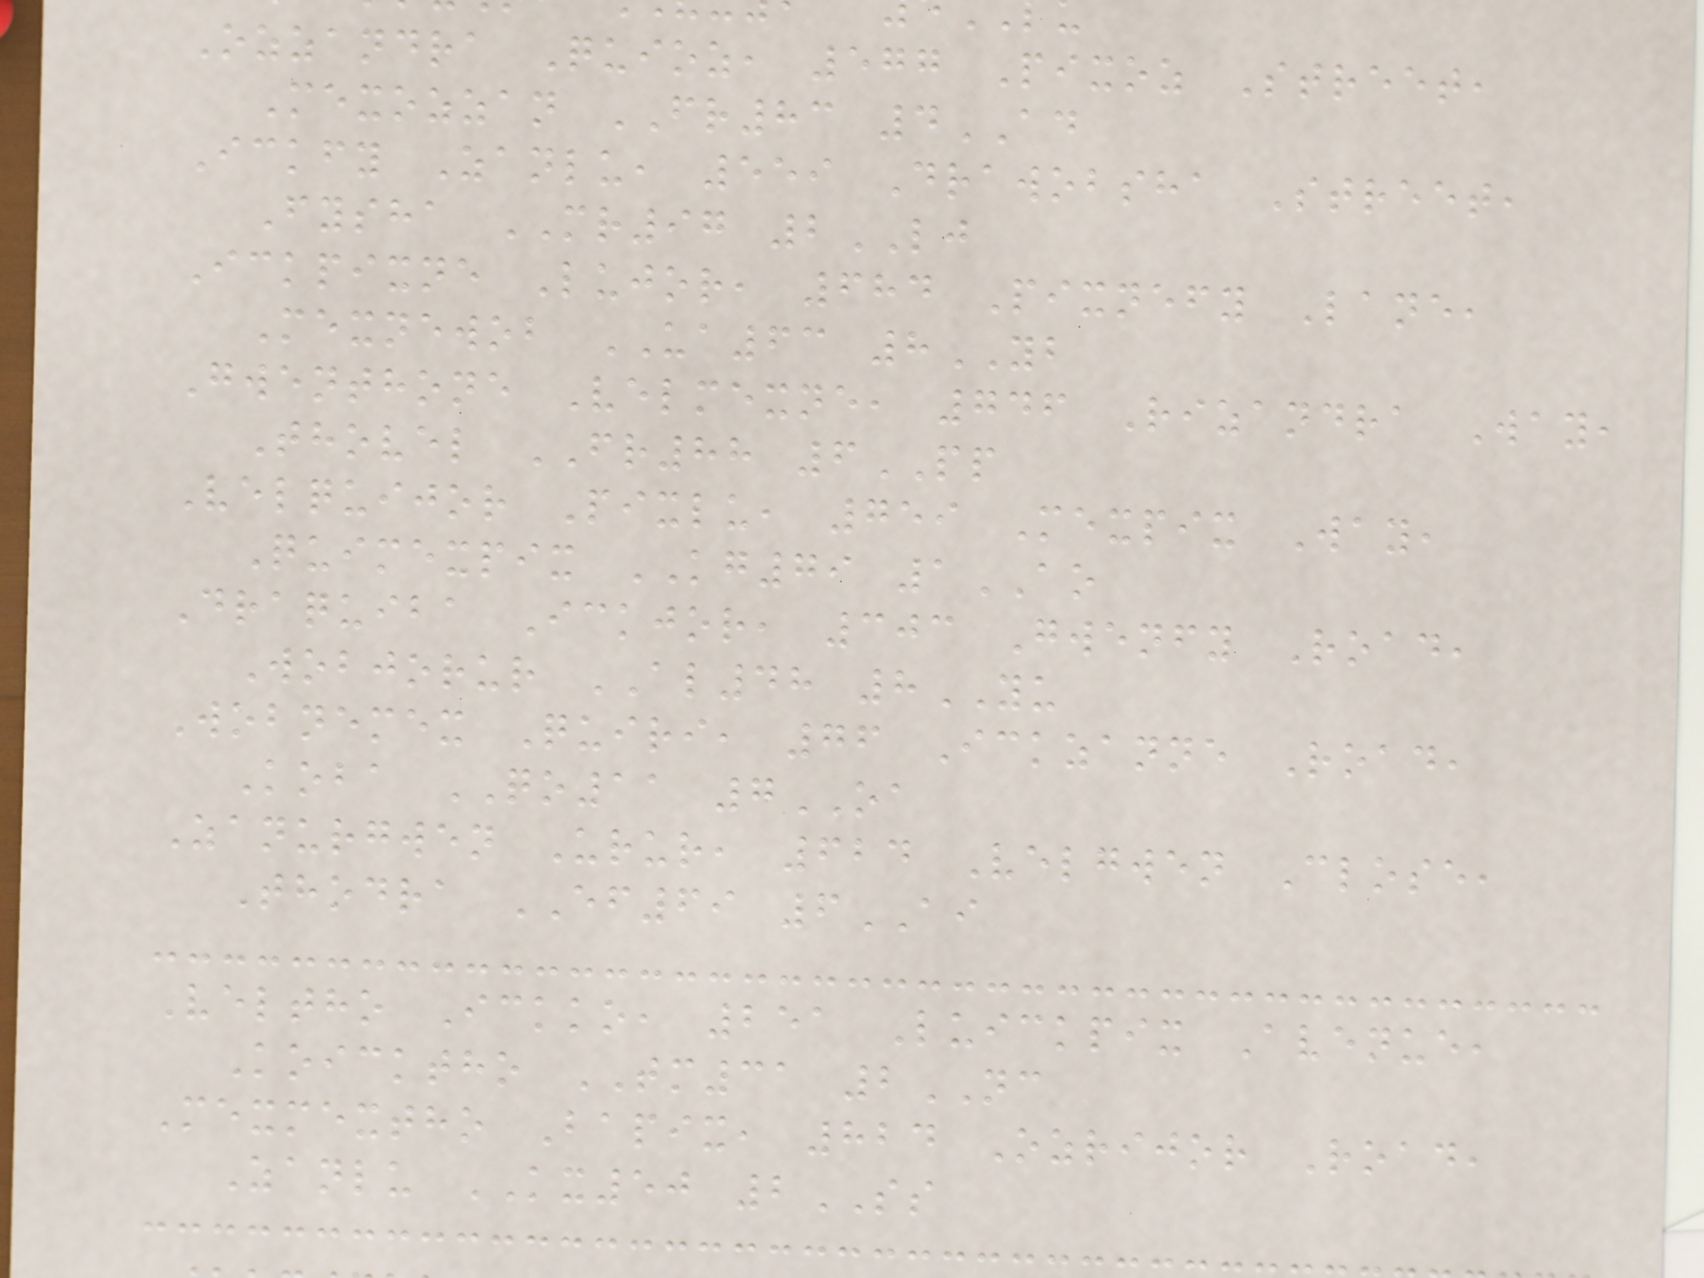Ozzandra Quioz, 577 Pixoz Street,
Mexozzan FR83 4AD
Ickfy Zanlu, 559 Drawobsha Street,
Fysha MR97 2LJ
Ickpixne Lujor, 684 Pixnefy Lane,
Mexnewob UA63 8YB
Gwenthone Velmexne, 746 Rizandra Way,
Thovel FR88 6PP
Velquijor Pixlu, 759 Mexpix Way,
Quimexpix KG79 1AO
Draquiba Ickjor, 303 Gwenfy Road,
Wobjorur AL48 8YU
Wobnemex Quiri, 76 Ickzanne Road,
Koba QO11 7OA
Zanurgwen Urur, 624 Velgwen Close,
Thodra EF69 6AI
Veltho Ickko, 251 Luickpix Avenue,
Koicktho TM31 2NC
Mexmextho Bapix, 824 Ozrijor Road,
Zanlu KX50 2SS
